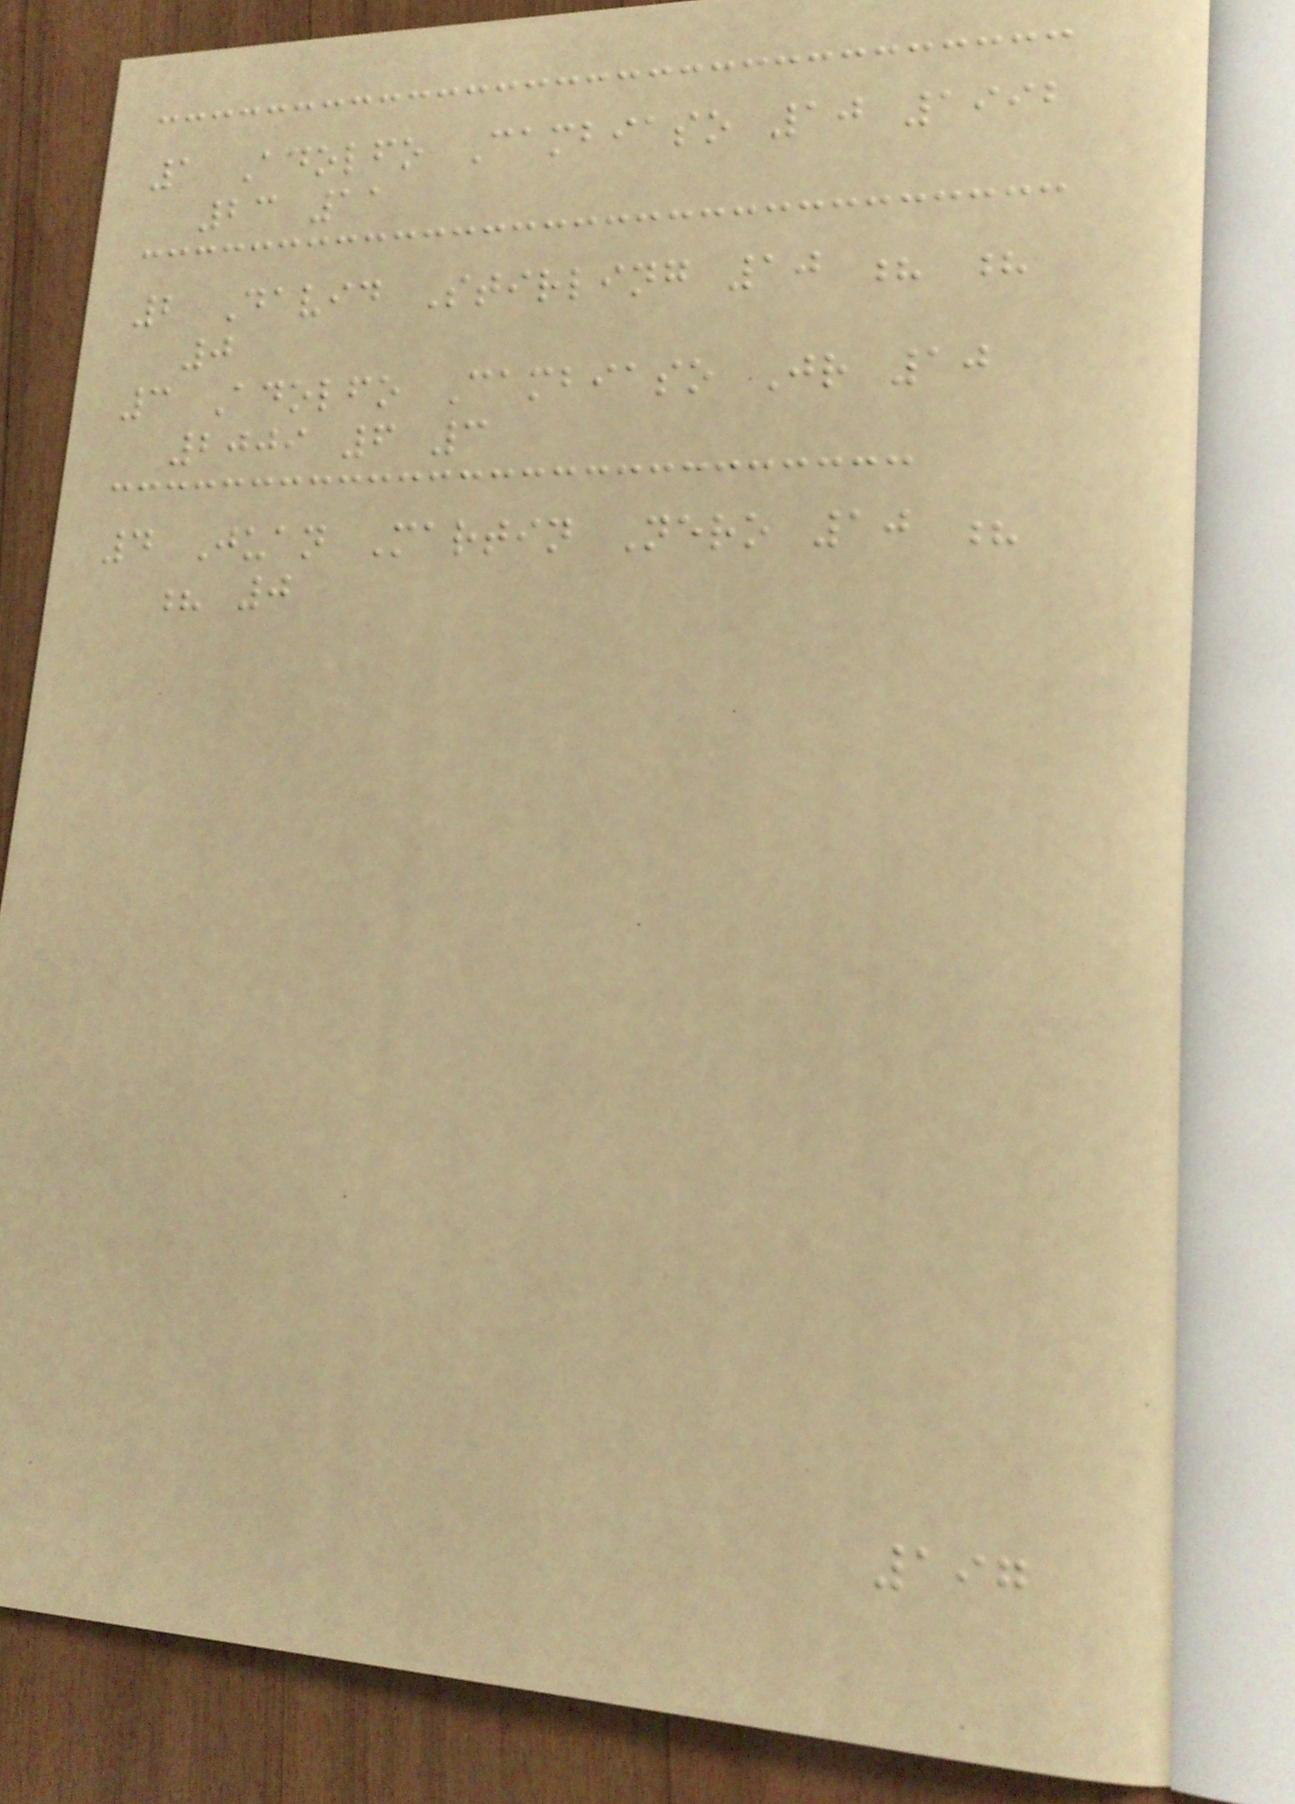1 Adolfo Cambiaso 10 1992
23 11
2 David Stirling 10 ? ?
0
3 Adolfo Cambiaso Jr 10
2009 6 3
4 Juan Martin Nero 10 ?
? 0
197
